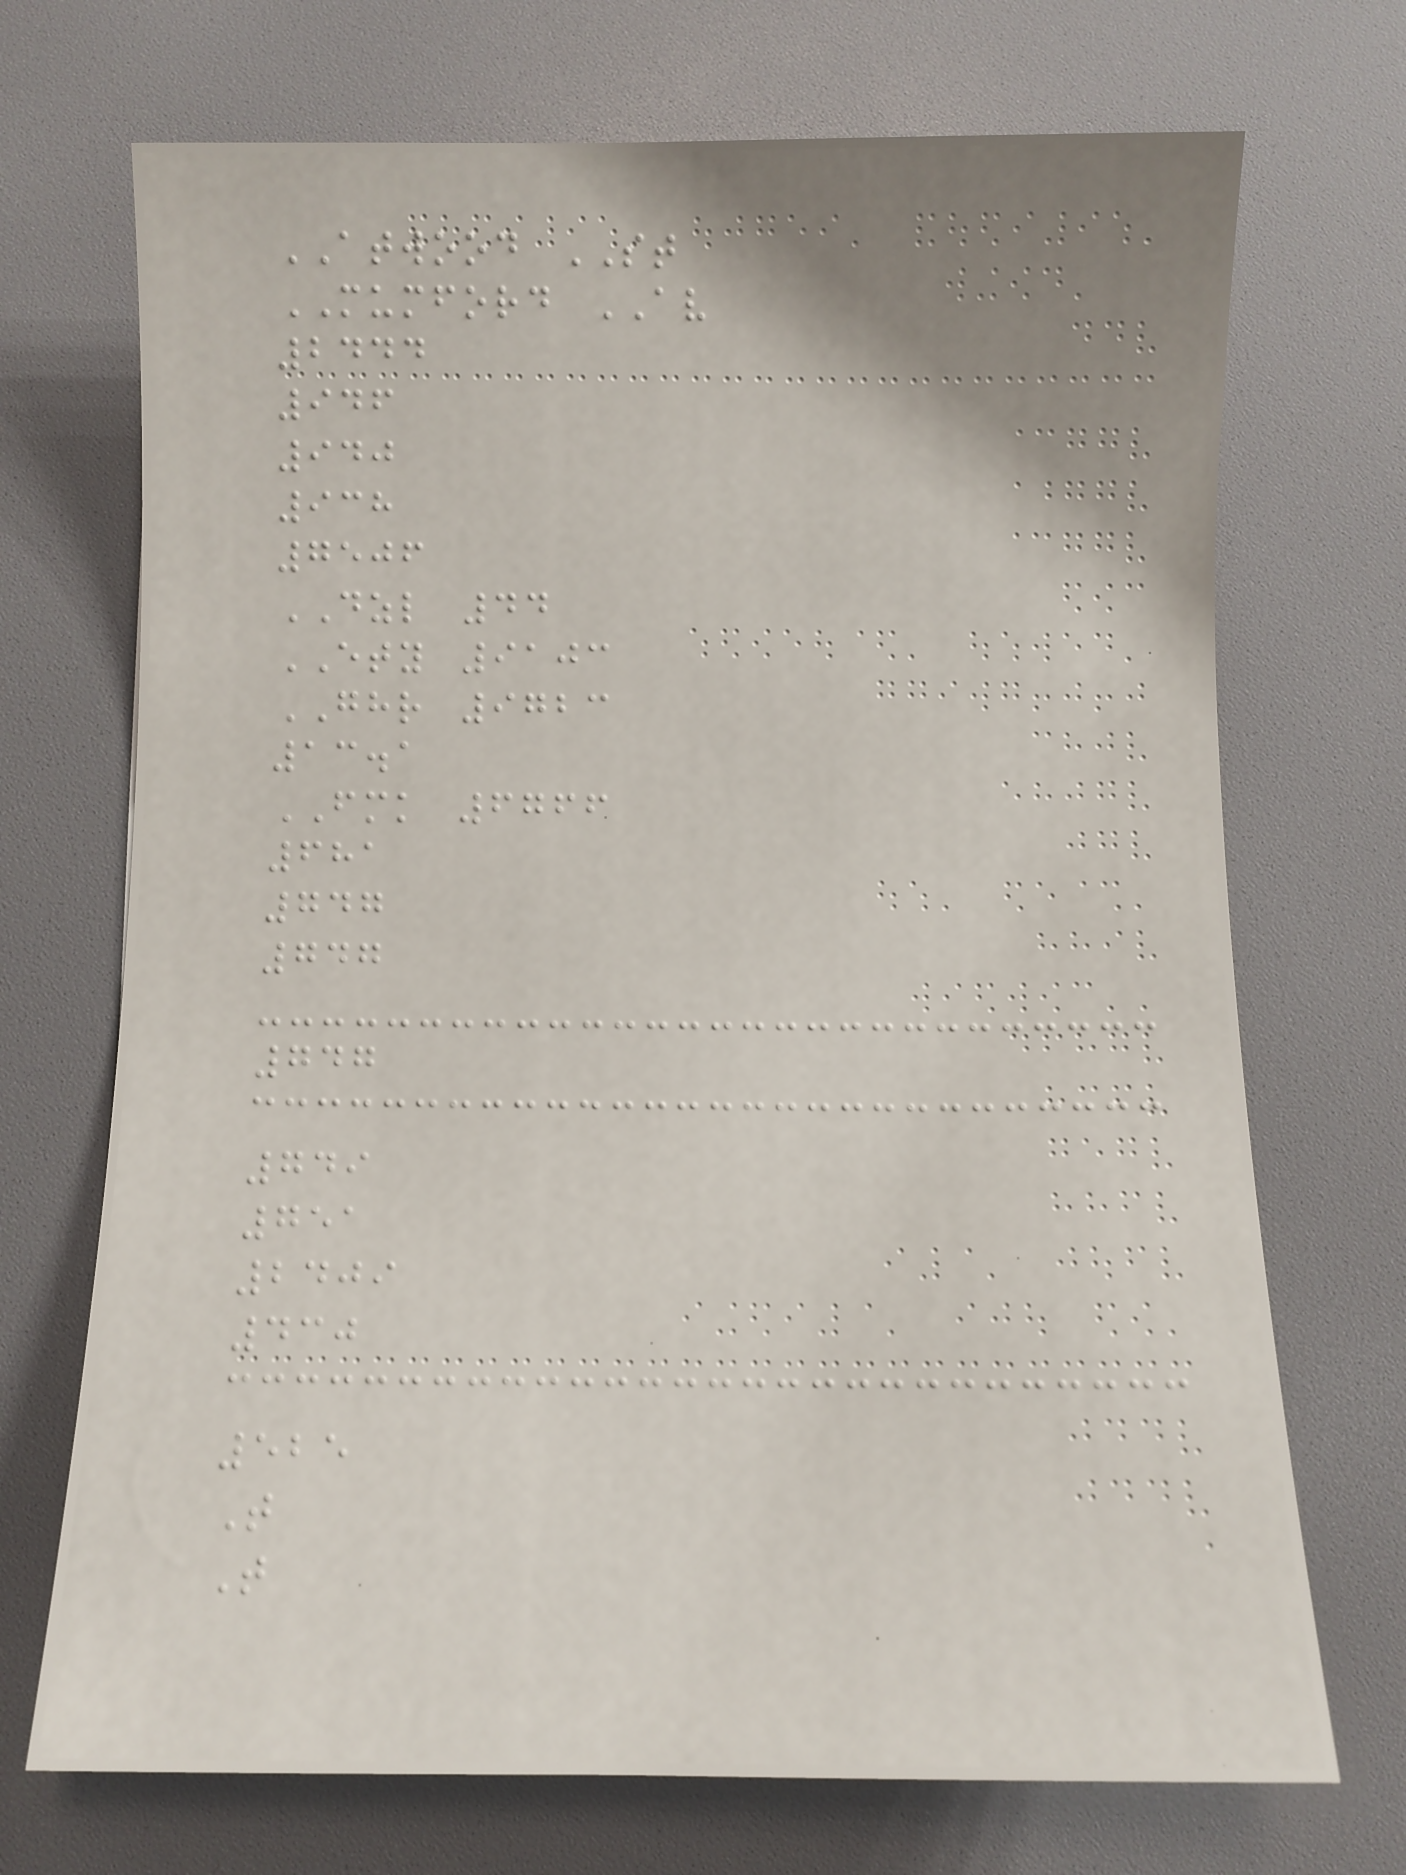ATWOOD ST
MUMFORD AV
2444
946
940
938
7506
DZL 44
ETY 9103
GHR 9723
13.1
FMK 6766
681
747
747
747
749
751
2409
430
525
T
T
